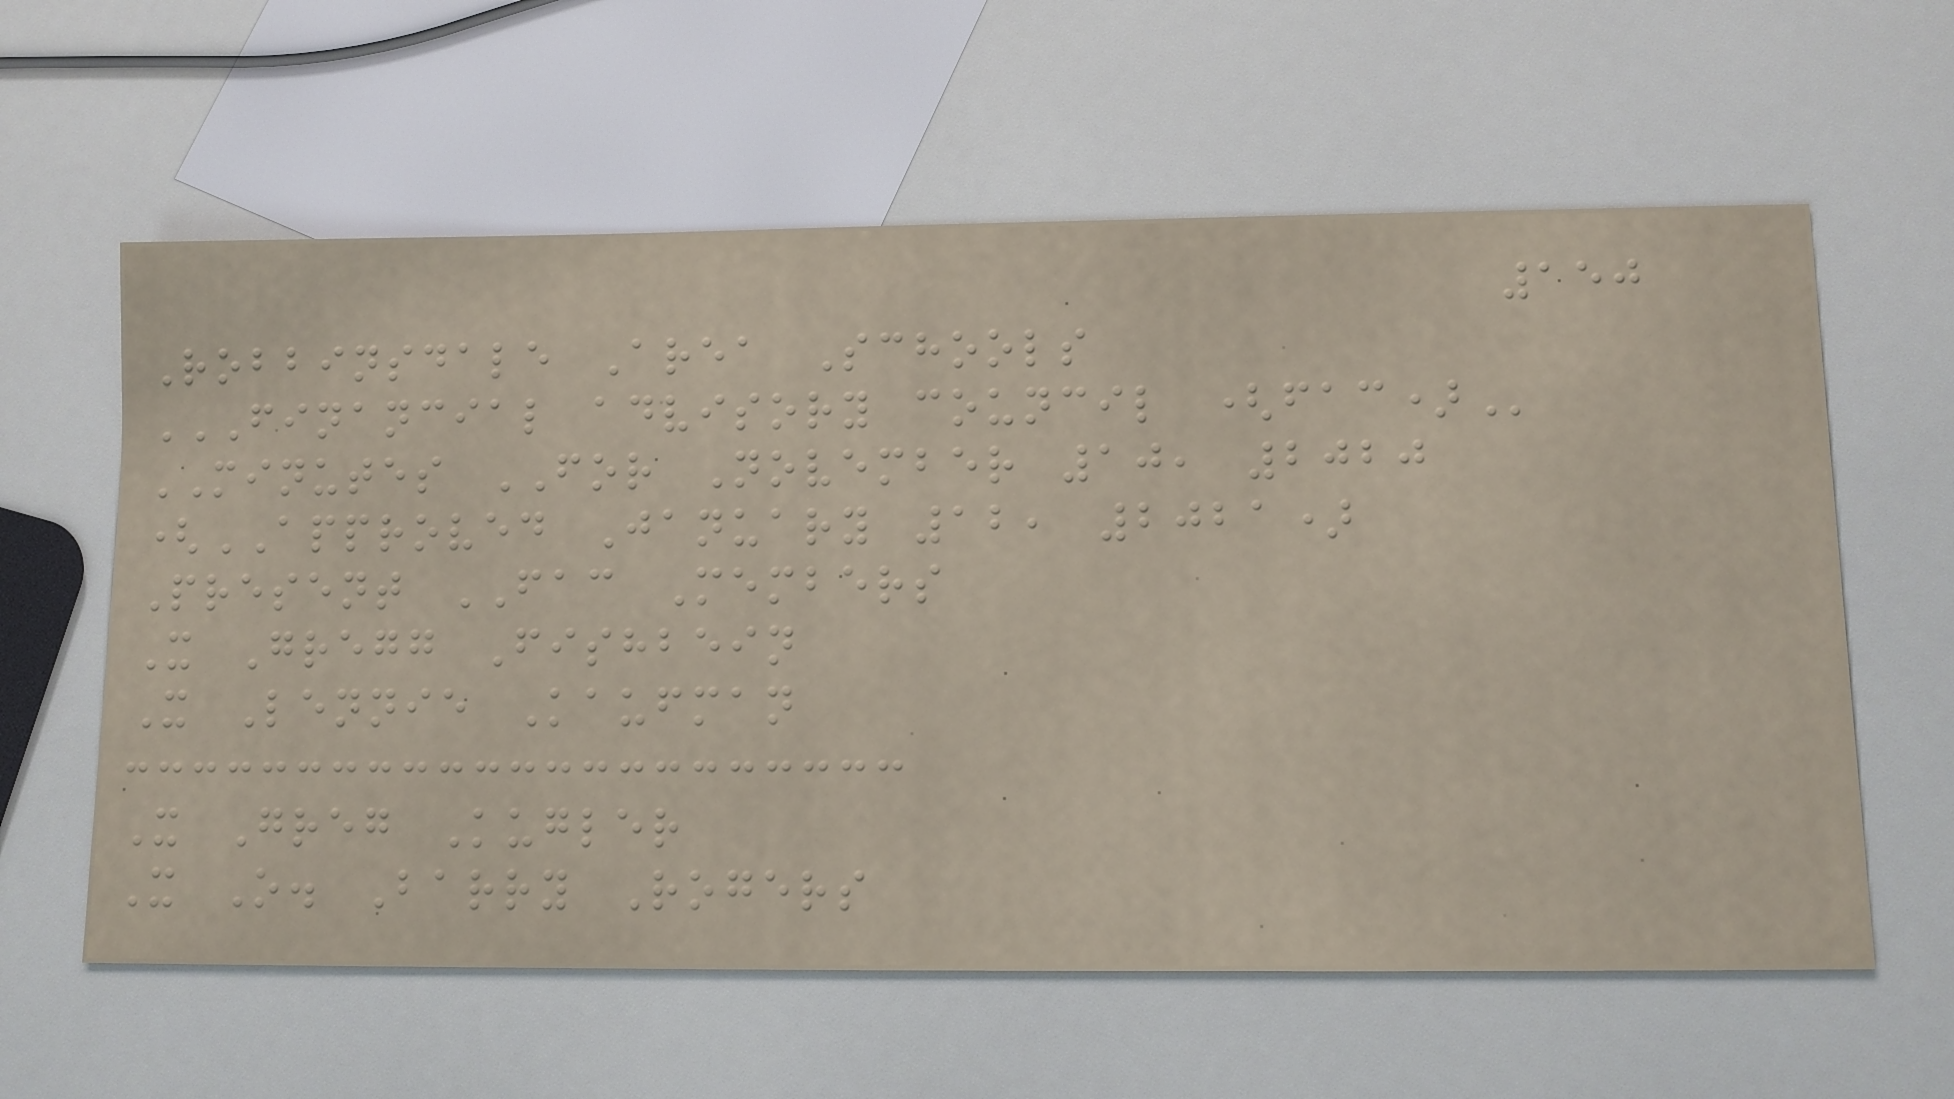150
Robbinsdale Area Schools
FINANCIAL ADVISORY COUNCIL (FAC)
MINUTES FOR November 10, 2020
(APPROVED January 12, 2021)
Present FAC Members
X Gregg Fishbein
X Lennie Kaufman
X Greg Kugler
X O. Barry Rogers
